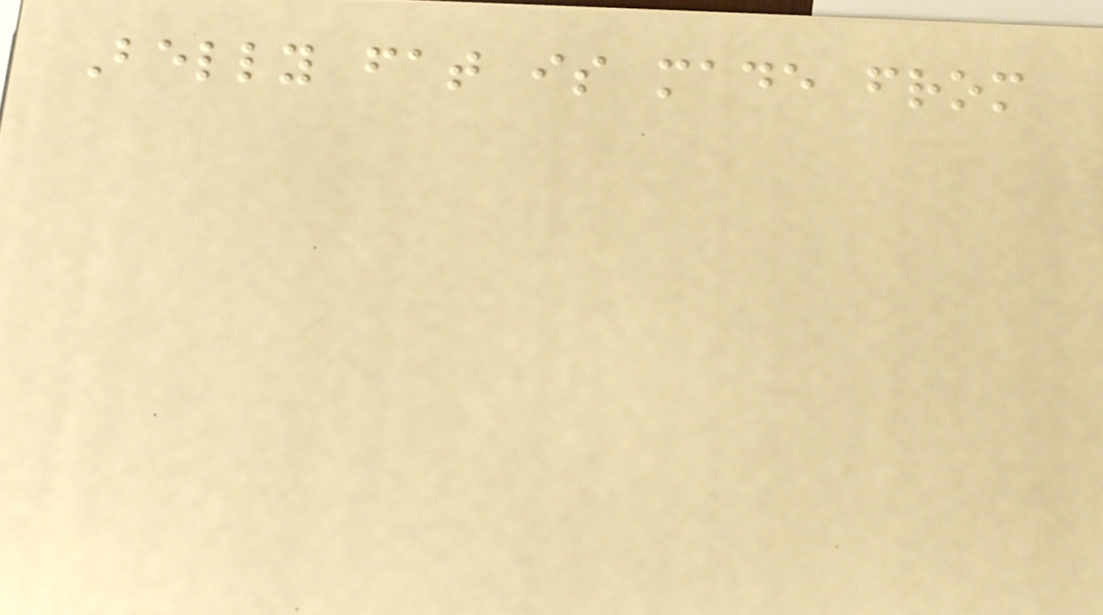Belly fat is made from
